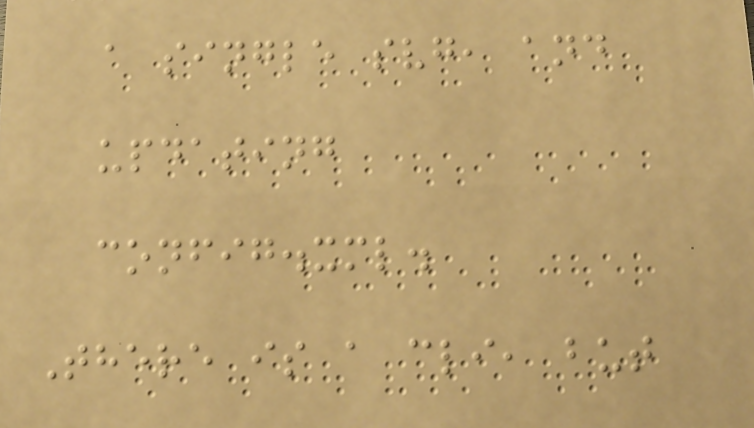a single svg, and
updating
config.xml.
There is a cli, but
